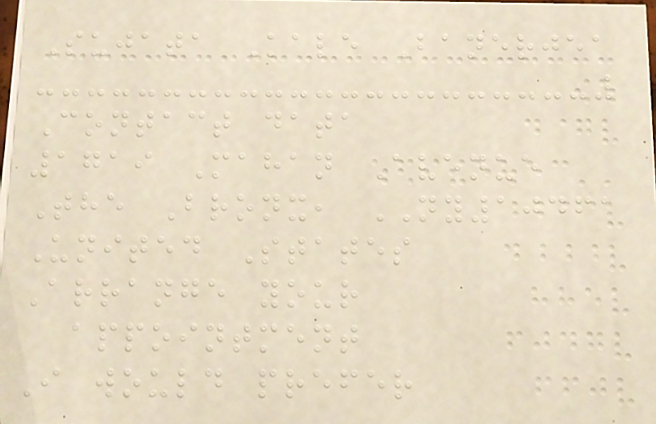Sujata Kale Banerjea
Contact data
1719 Mahan Avenue
The Bronx, NY10461
United States
Arrange your
appointment
I would prefer
